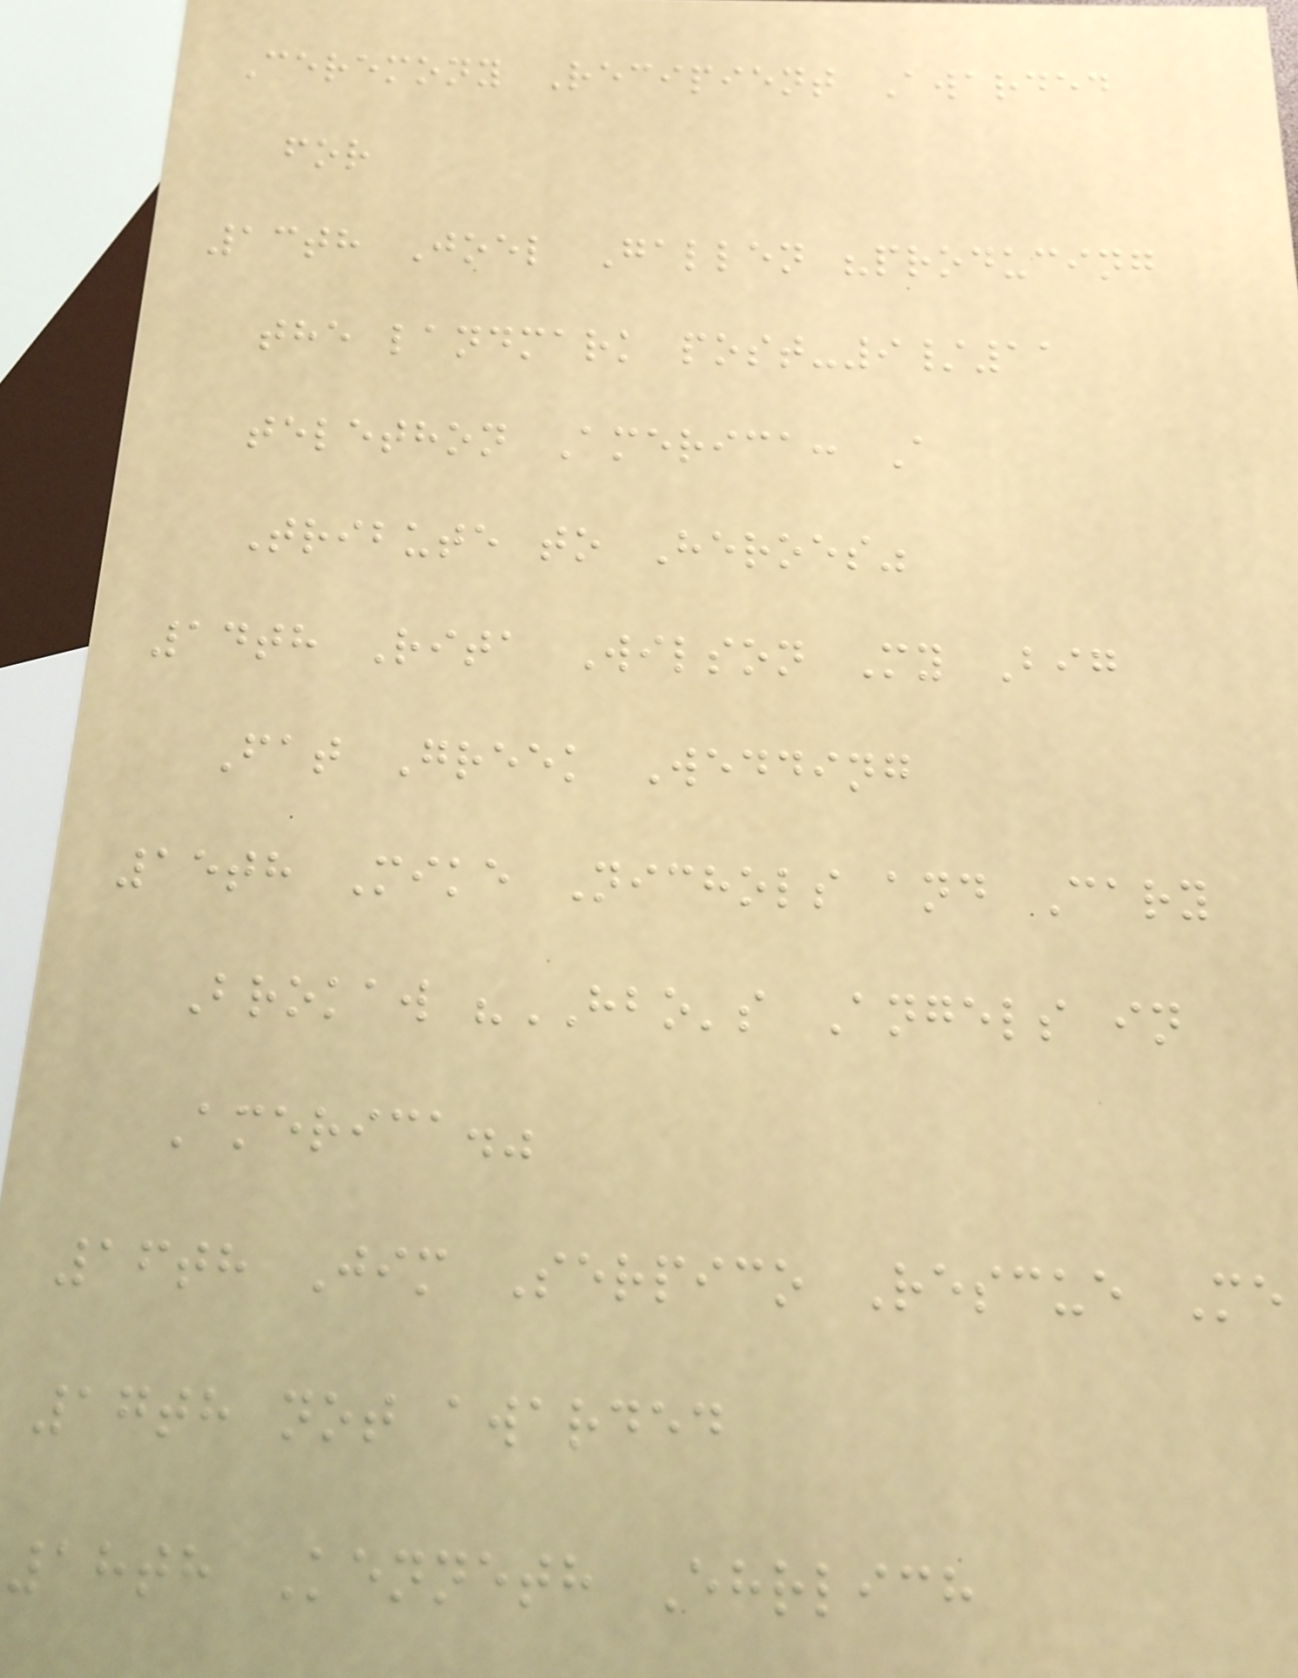Ceremony Recipient Awarded
for
13th Joel Gallen "producing
the landmark post-9/11
telethon America: A
Tribute to Heroes"
14th Rita Wilson My Big
Fat Greek Wedding
15th Mike Nichols and Cary
Brokaw "HBO's Angels in
America."
16th Jim Serpico Rescue Me
17th not awarded
18th Kenneth Ehrlich
